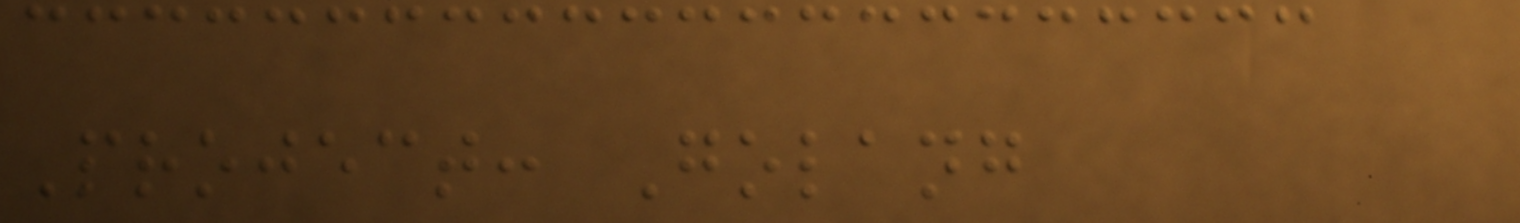Project: Golang
